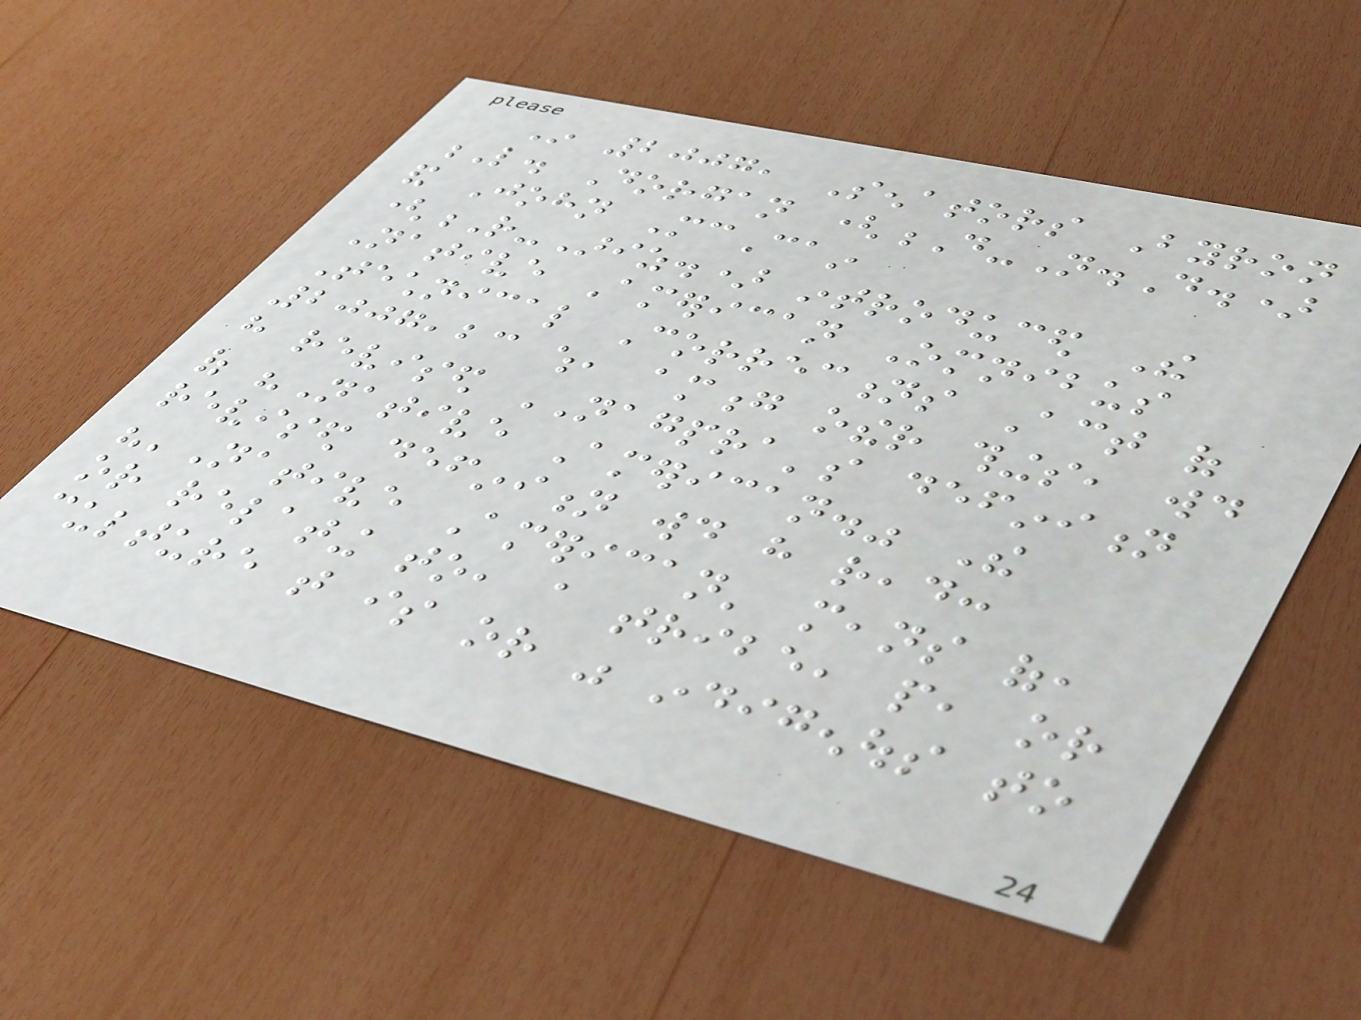In 2007, Senators Byron
L. Dorgan (D-N.D.)
and John McCain
(R-Ariz.) introduced The
Native American Omnibus
Technical Corrections Act of
2007,23 which, among other things, would
have revised NAGPRA's definition
of "Native American." The
revised definition would have read:
"'Native American' means of,
or relating to, a tribe, people, or
culture that is or was indigenous to
